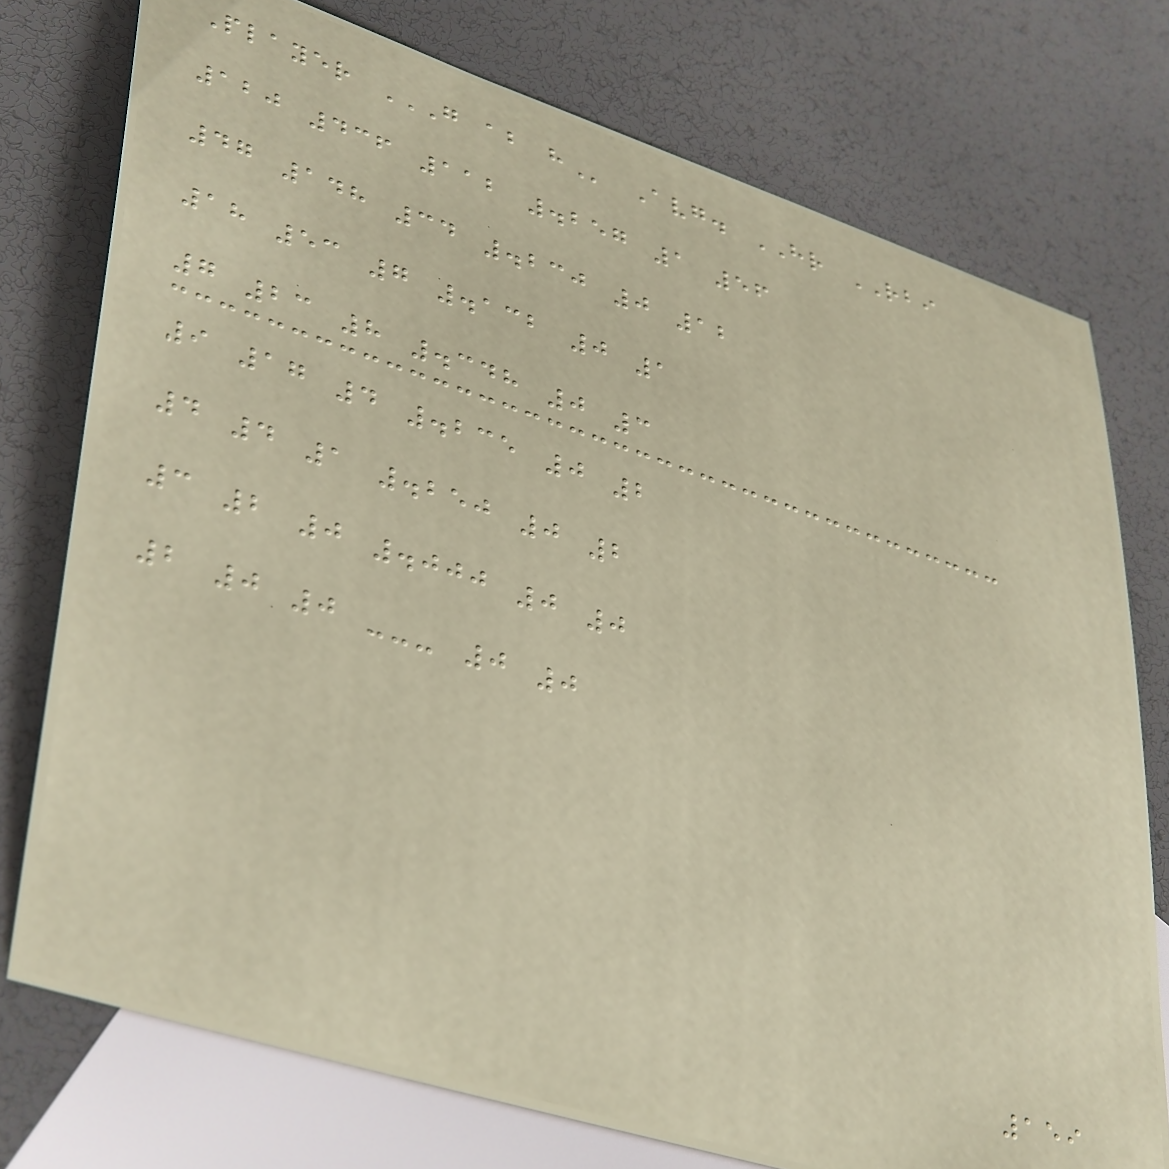Player G AB H Avg. HR RBI
120 436 112 .257 1 56
47 148 34 .230 0 12
18 53 7 .132 0 1
7 23 8 .348 0 3
9 17 4 .235 0 2
4 4 1 .250 0 2
3 2 0 .000 0 0
2 0 0 --- 0 0
159
